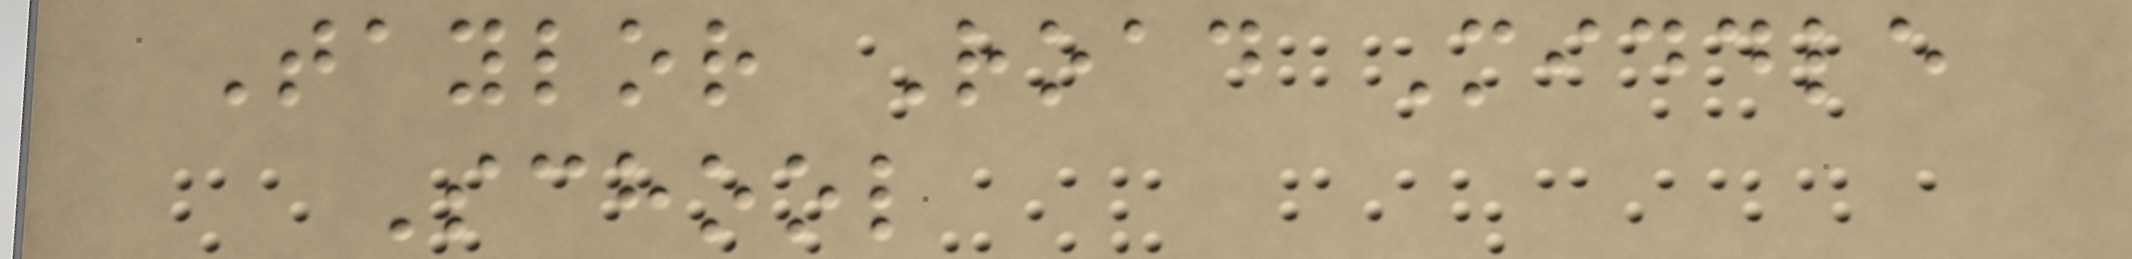Taylor Road Middle
School
